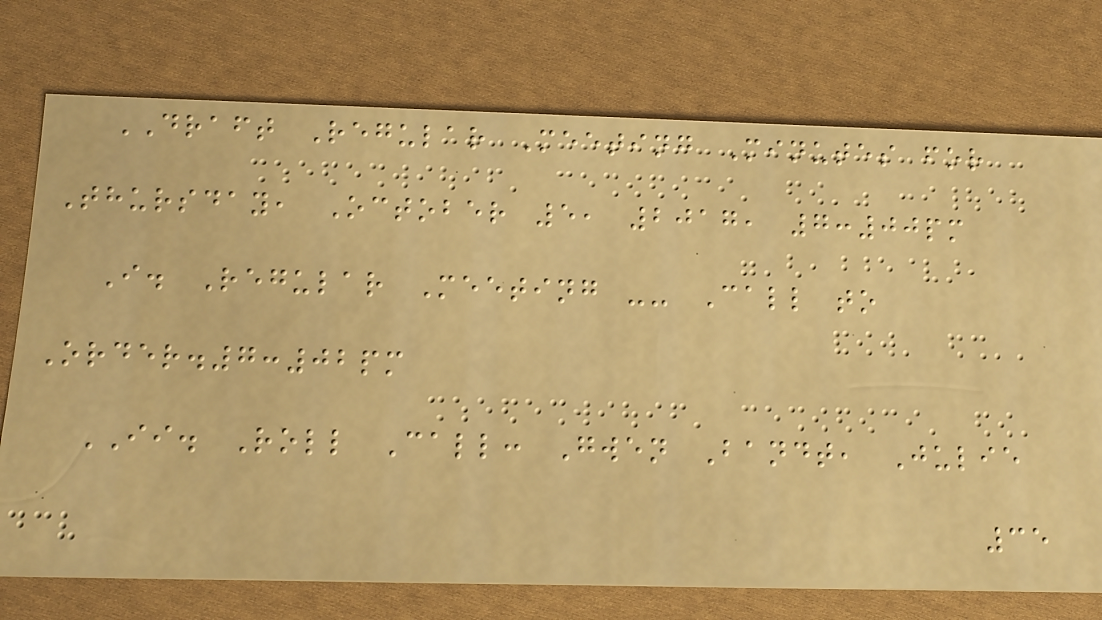DRAFT Regular Meeting Minutes for
Thursday, October 5, 2017, 7:00pm
I. Regular Meeting -- Call to
Order.7:02pm
II. Roll Call: Gwen Bandt, Julie
35
